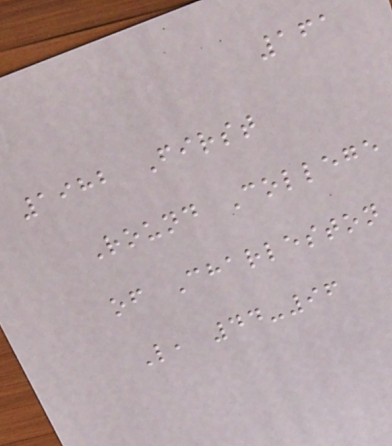161
1982 First
Round College
of Charleston
L, 44-96
